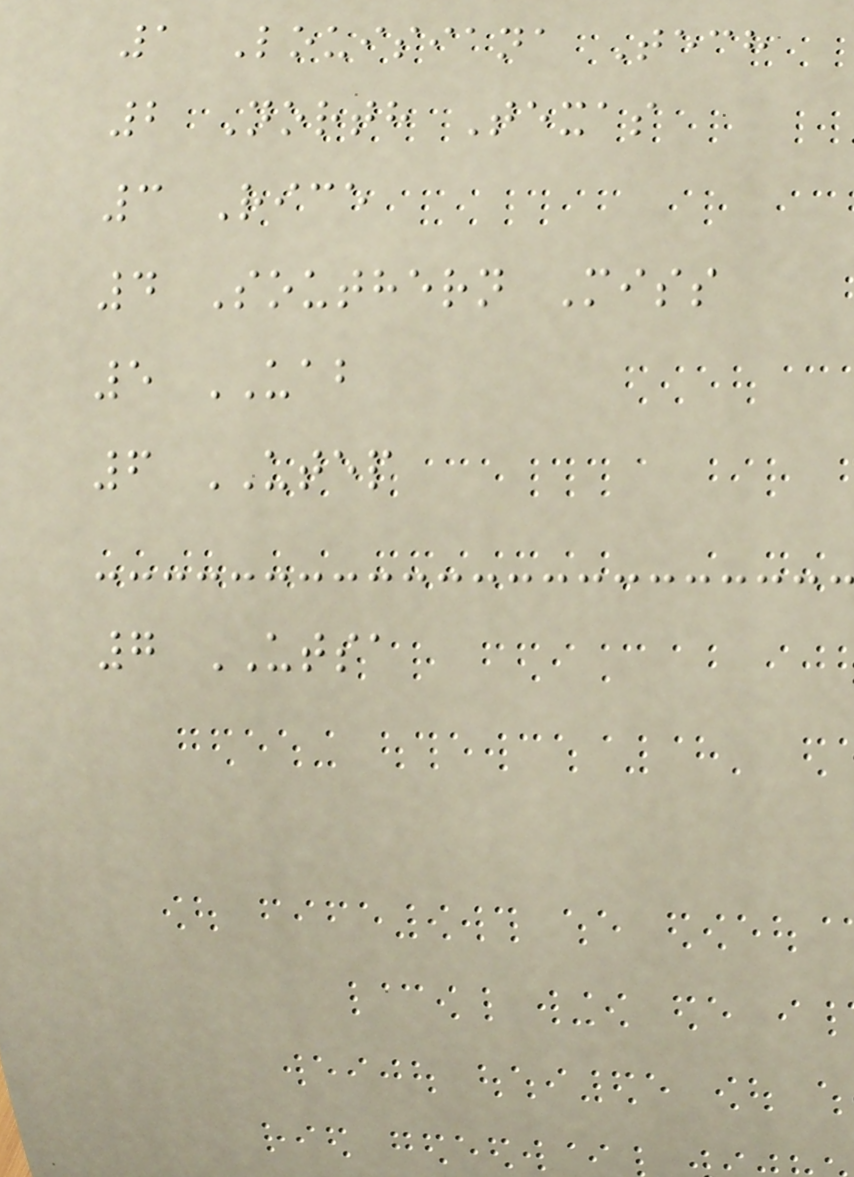1 Louisiana Tech
2 North Texas
3 Rice
4 Southern Miss
5 UAB
6 UTEP
7 UTSA
